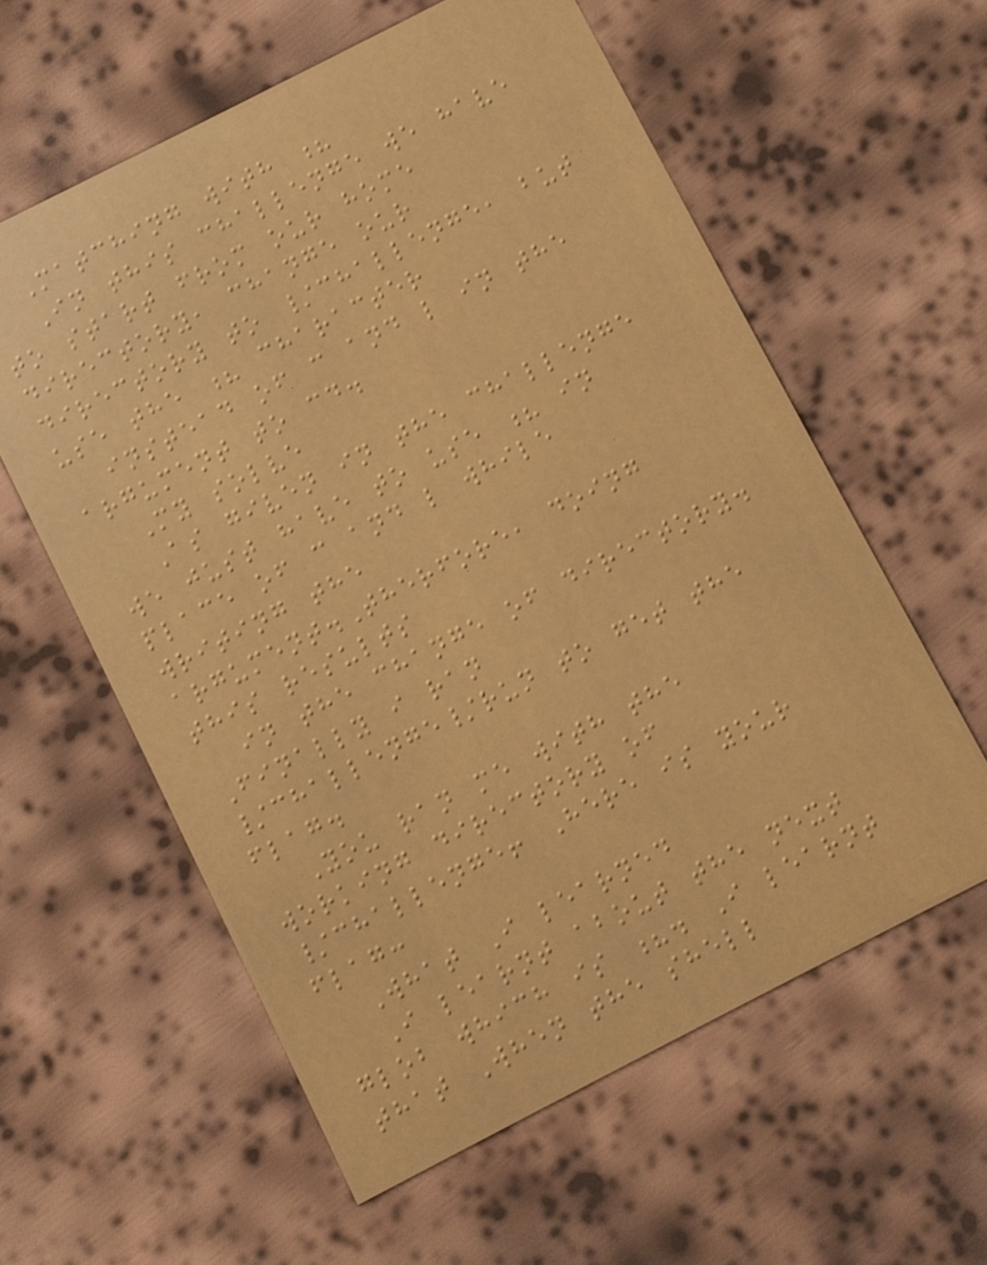Matching with ?
In this challenge we have
to start from our home
directory, change our
directory to /challenge, but
use the ? character
instead of c and l in the
argument to cd.
My solve
As given in the challenge
we just have to use ? in
place of c and l while
writing the
argument.Therfore, doing
this results
in the change of directory.
Finally i ran
/challenge/run to get the
flag.
You ran me with the
working directory of
/challenge! Here is your
flag:
What I learned
I learnt about the next
glob which is ?. I learnt
that When the shell
